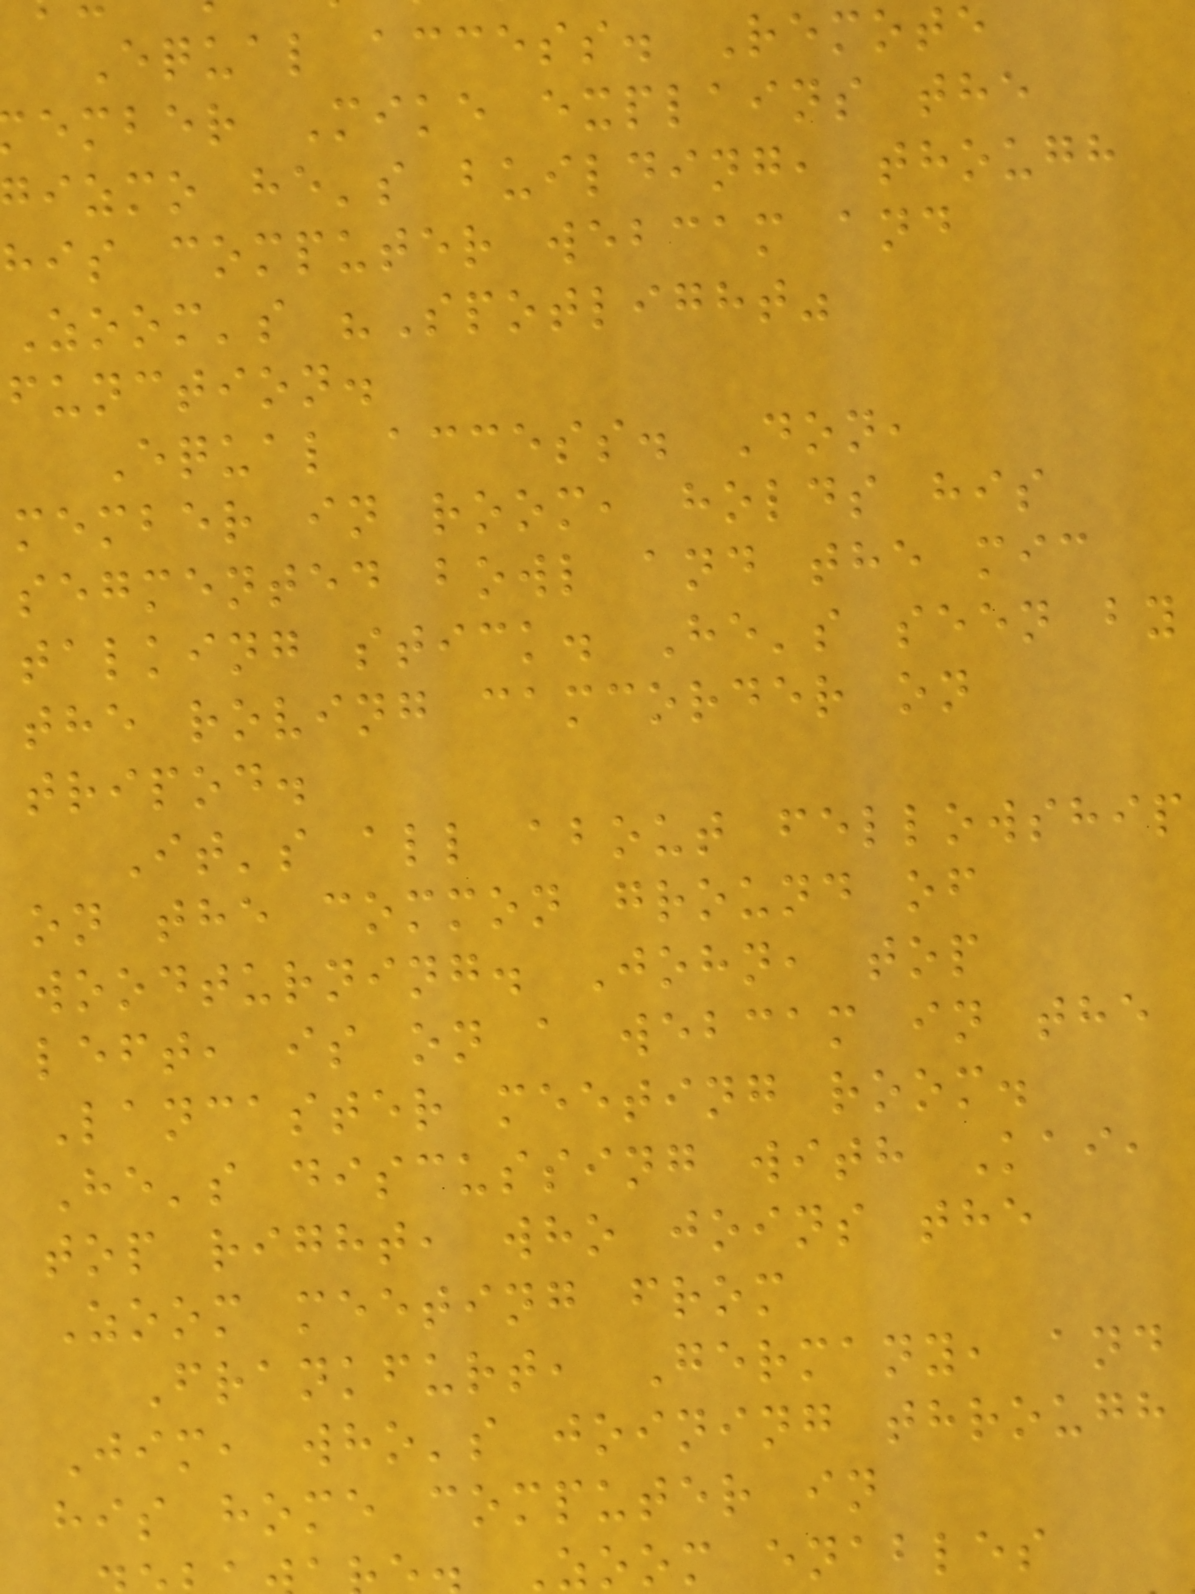Equal access. Remote
ember Mike explains the
izmo he's building, though
his computer webcam and
Zoom's "Spotlight"
function.
Equal access. Don,
member in room, holds his
segmented bowl and the mic
talking stick. He's seen by
the roving camcorder on
tripod.
It's all about fellowship
on the common ground of
woodturning. John, top
left, is on a webcam in the
Lancaster meeting room.
He's discussing with Kai,
top right, who joins the
Zoom meeting from
Frankfurt, Germany, and
Jim, who's joining through
his home computer in
Zoom enables
